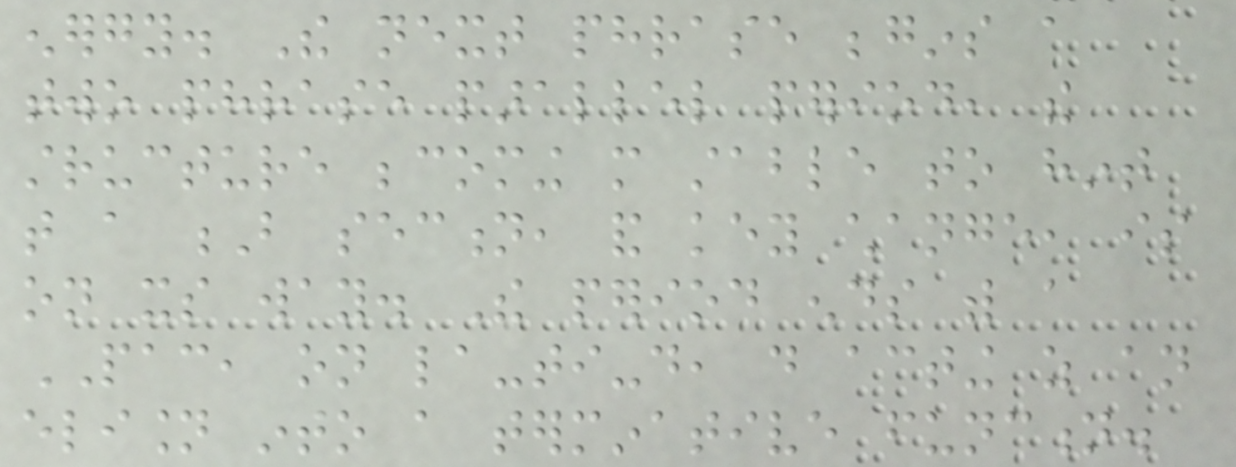energy. The next phrase begins a
two phrase parallel period, the
structure becoming more stable to hint
that a B section, and key change, is
on its way. The period ends with a
PAC, on la-ti-do, do acting as an
elision into a terminative function.
